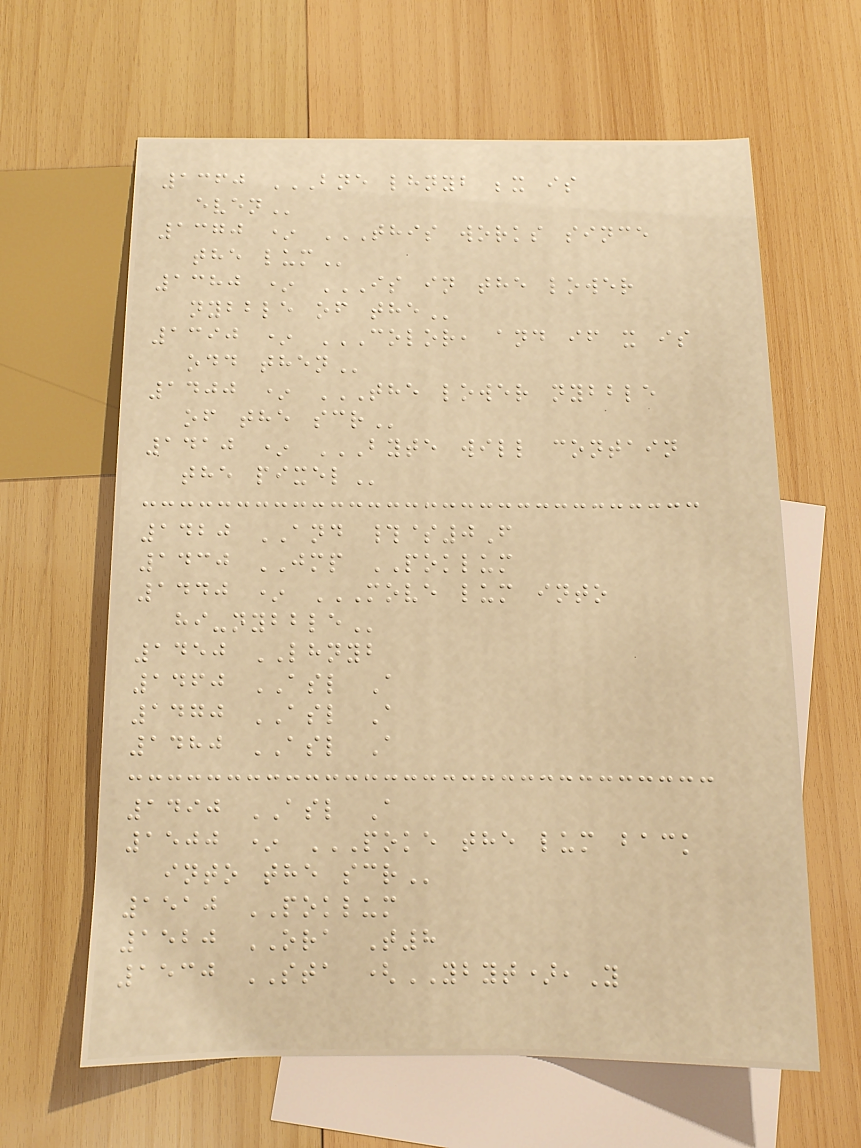1360 BNE LHNYB ;X IS
EVEN
1370 * THIS WORKS SINCE
THE LUM
1380 * IS IN THE LOWER
NYBBLE OF THE
1390 * COLOR, AND IF X IS
ODD THEN
1400 * THE LOWER NYBBLE
OF THE SCR
1410 * BYTE WILL CONTAIN
THE PIXEL
1420 AND #$0F
1430 JMP POKLUM
1440 * MOVE LUM INTO
HI-NYBBLE
1450 LHNYB
1460 ASL A
1470 ASL A
1480 ASL A
1490 ASL A
1500 * POKE THE LUM BACK
INTO THE SCR
1510 POKLUM
1520 ORA T8
1530 STA (YBYT),Y
